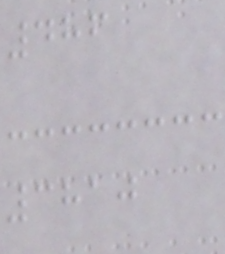486
3810
